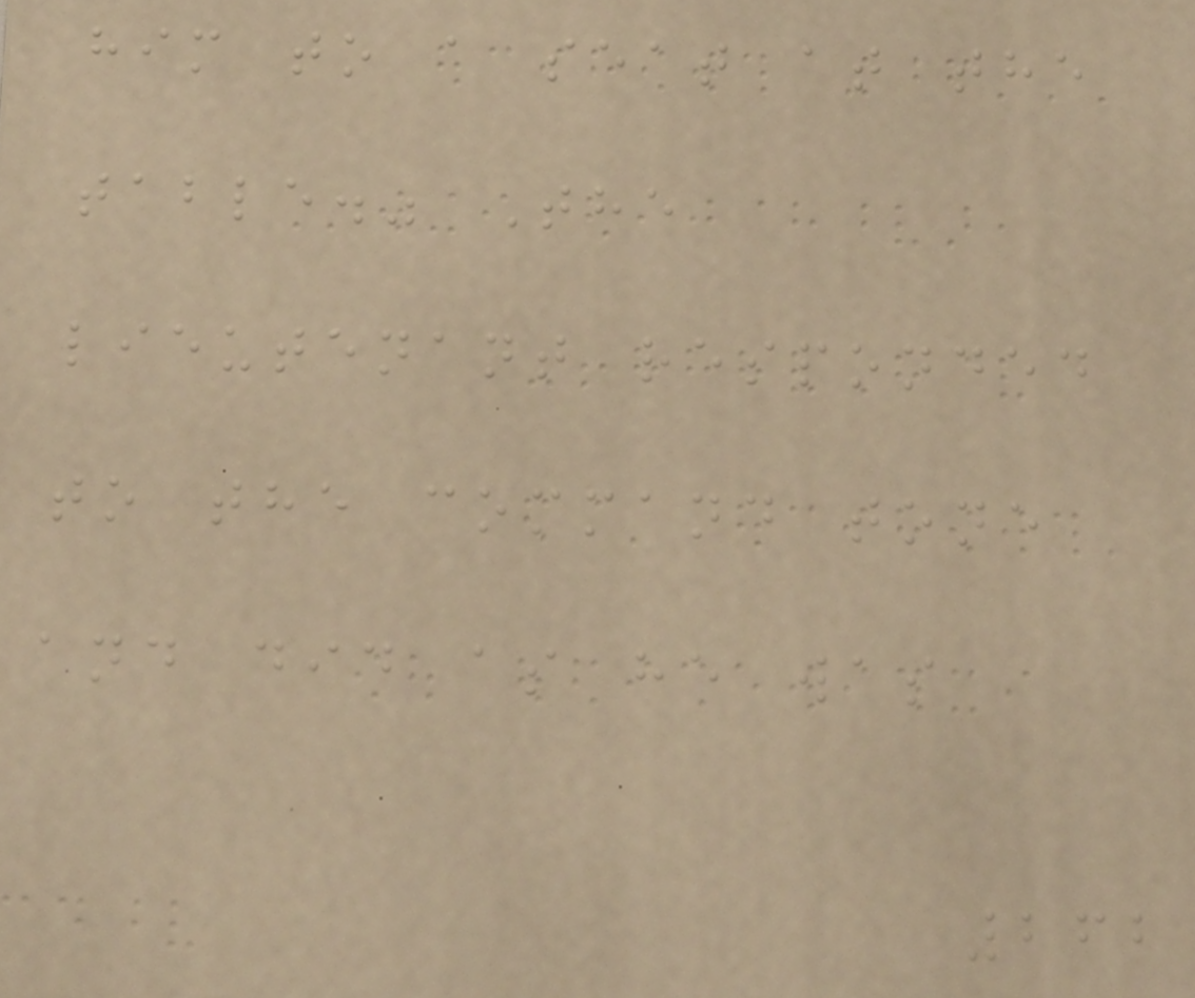him to a seat at the
table." The
lieutenant responded
to the command tone
and did as he was
262
